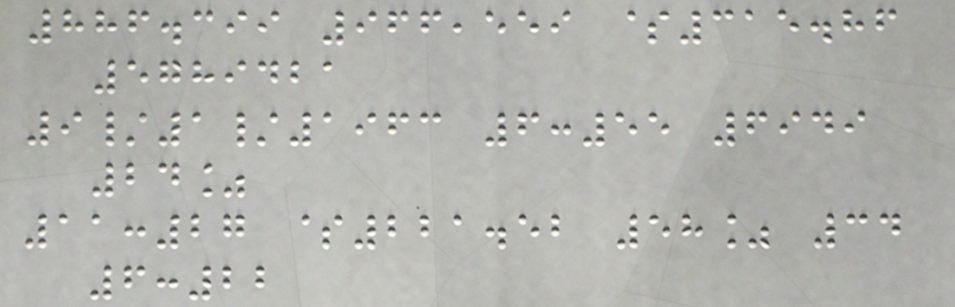886.399 966,559 $315.86
5789421
9/1/1963 6:55 6949
24%
11:27 $221.52 58% 34
6:22
